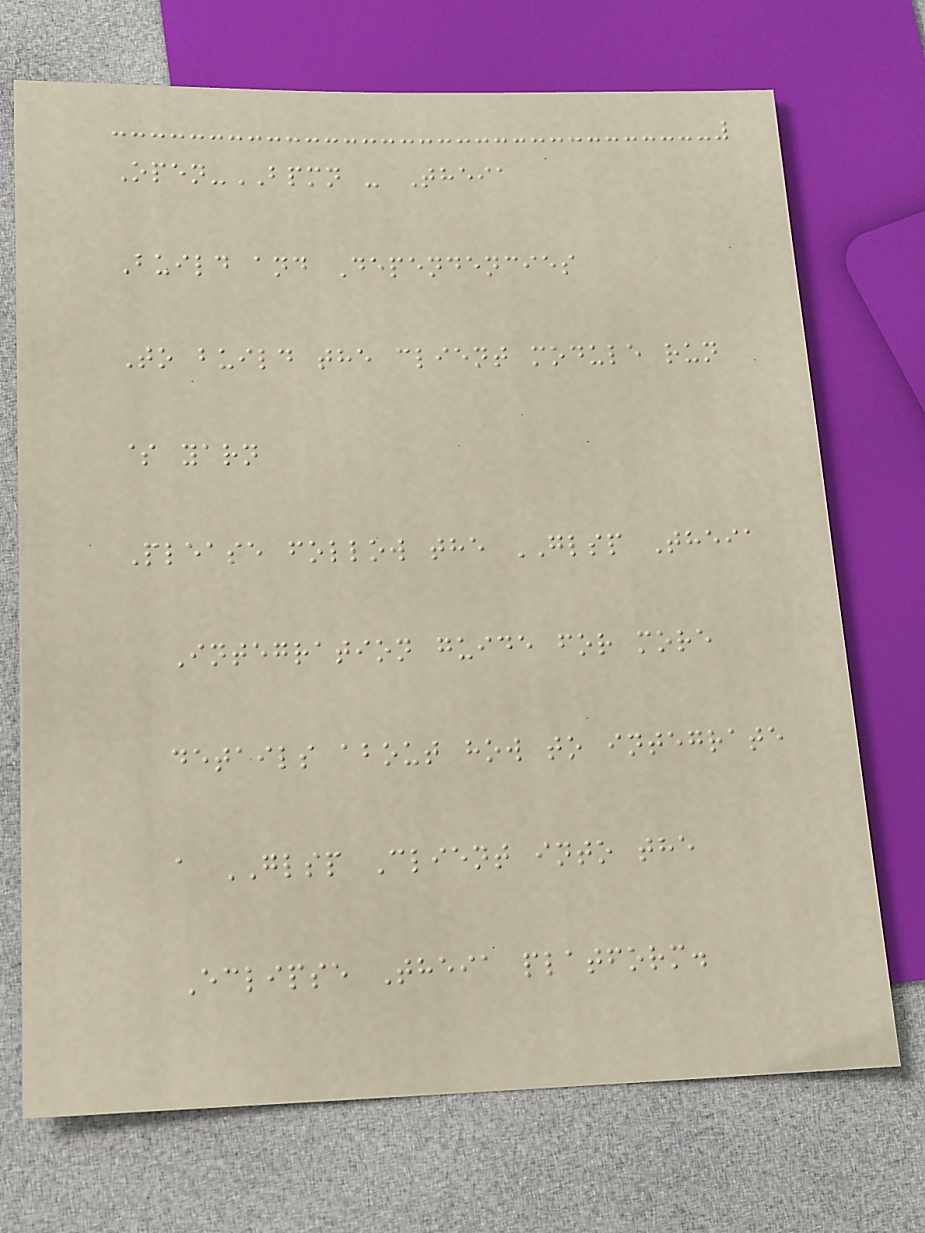Open-BPMN - Theia
Build and Dependencies
To build the client module run
$ yarn
Please follow the GLSP Theia
Integration guide for more
details about how to integrate
a GLSP Client into the
Eclipse Theia platform.
